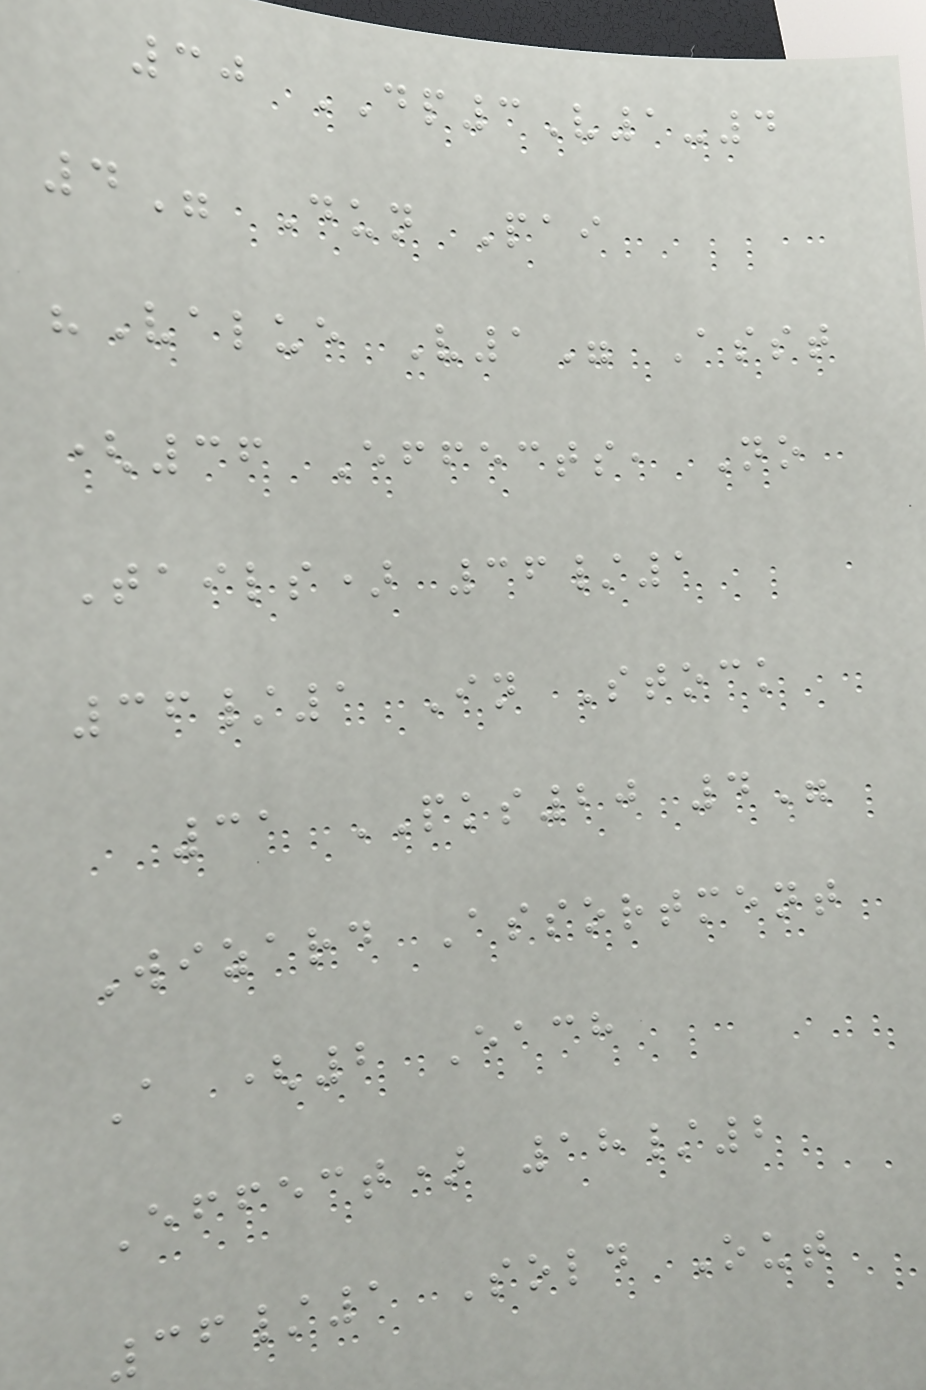30 DP3V1-4
4" Dun Pai
"Value V1" Asst
(36 Effects, No
Tails) 36/1
36/1 In Stock
31 PKS20 4"
Wizard Assortment
A (2 Each
Effect) 18/2
36/1 Sold Out
